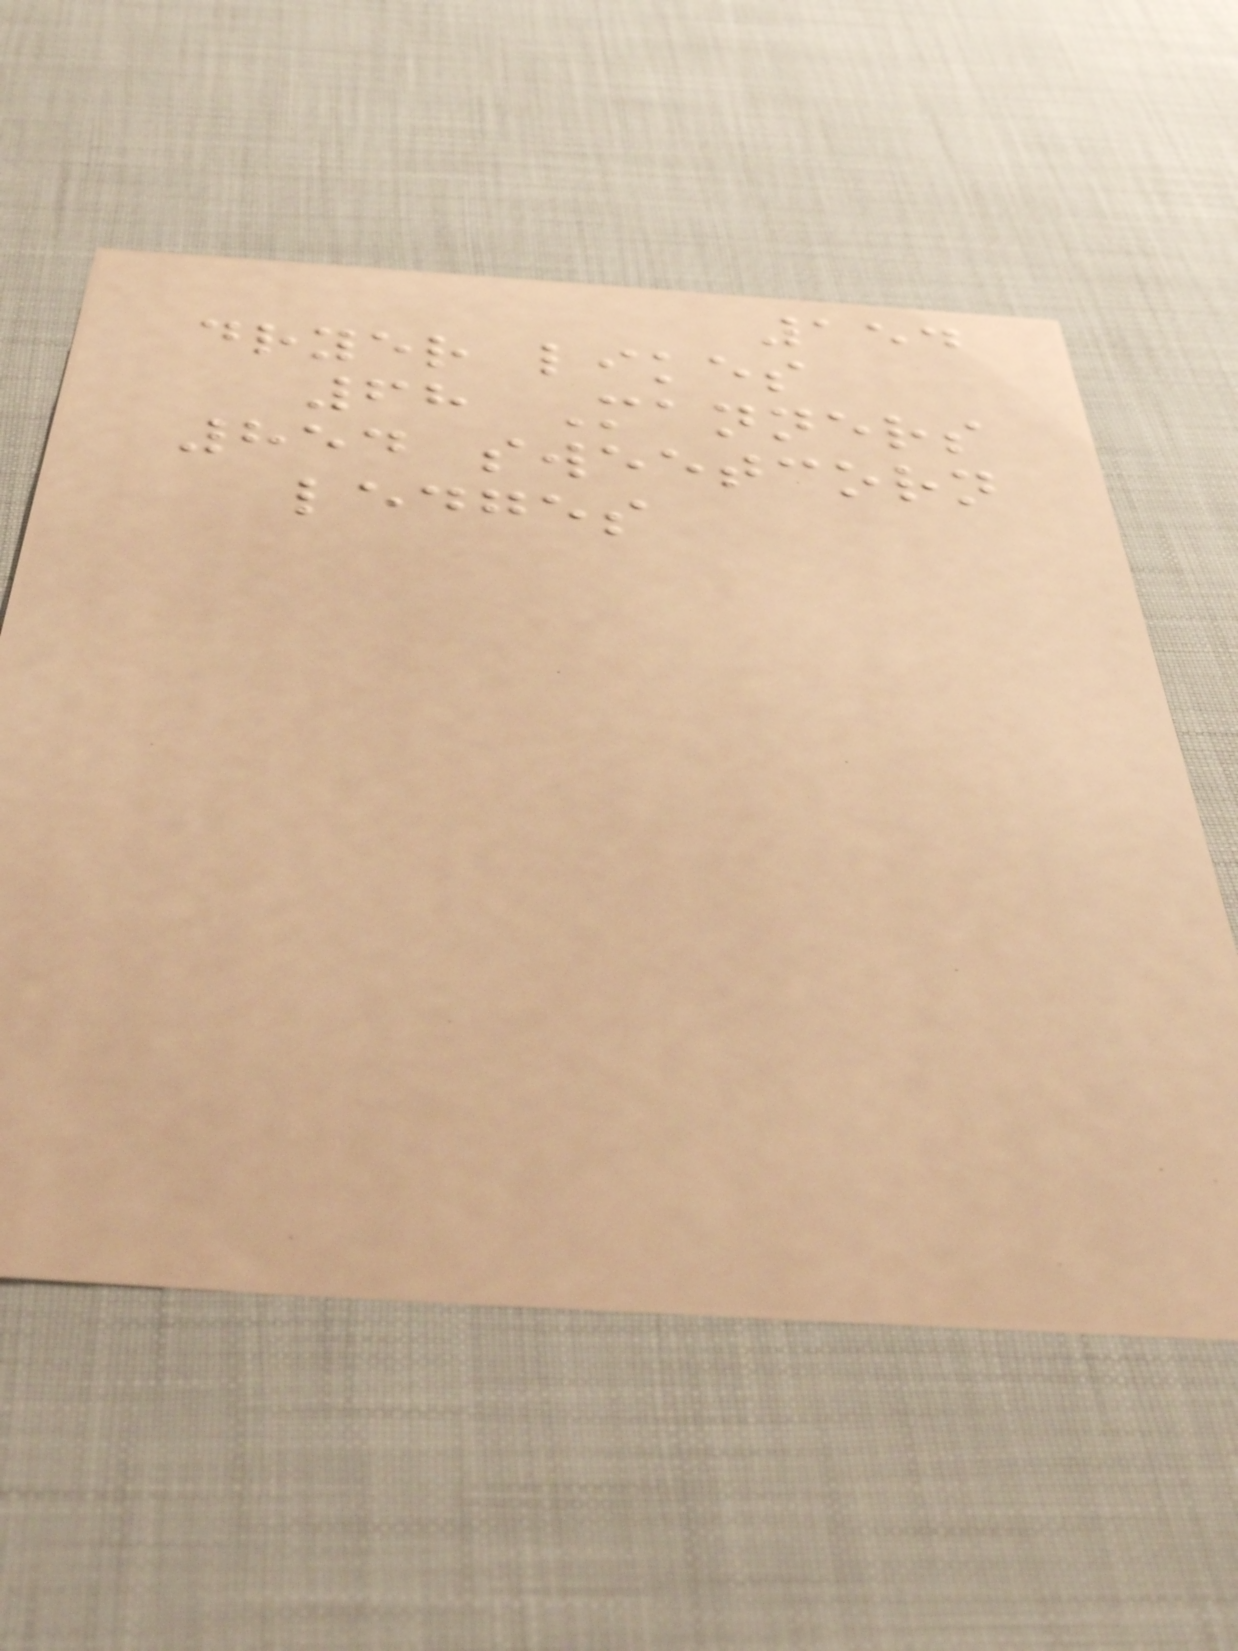154
dryer likes
68 Manners
854 sweetcorn
ledges
